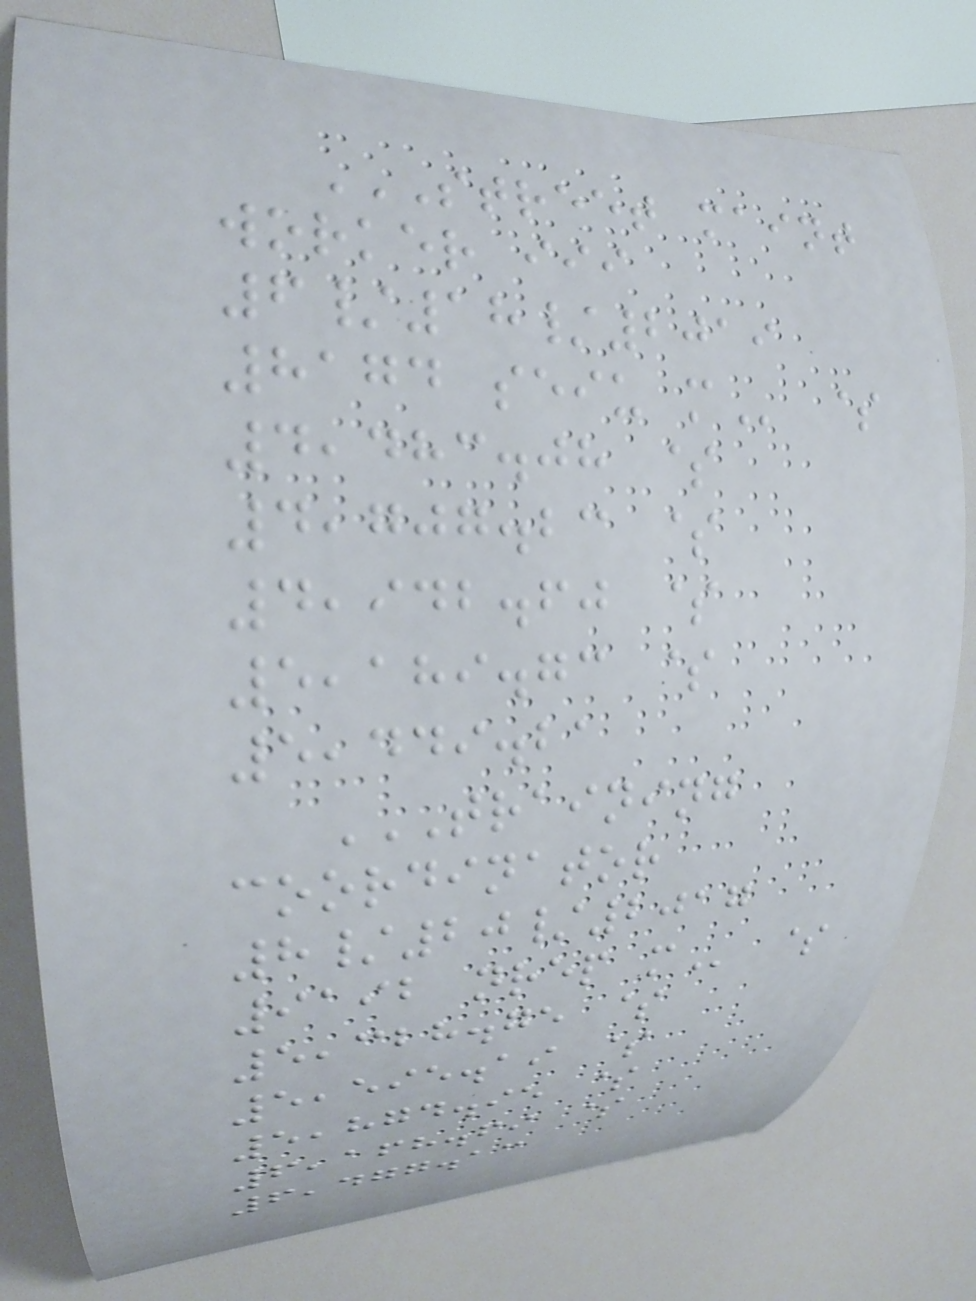STREET MAINT
WORKER III
6/18/2019
8174 SEIU M $
4,483.08 $
4,707.23 $
4,942.60 $
5,189.73 $
5,449.21
TRAINING
COORDINATOR
8/20/2017
9192 NREP M $
5,328.75 $
5,595.19 $
5,874.95 $
6,168.69 $
6,477.13
